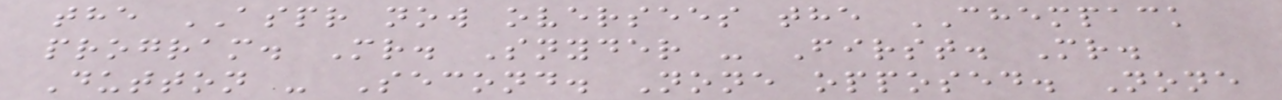the ASPR now oversees the CHEMPACK
program. Mr. Snyder - First. Mr.
Dutton - Second. None opposed. None
